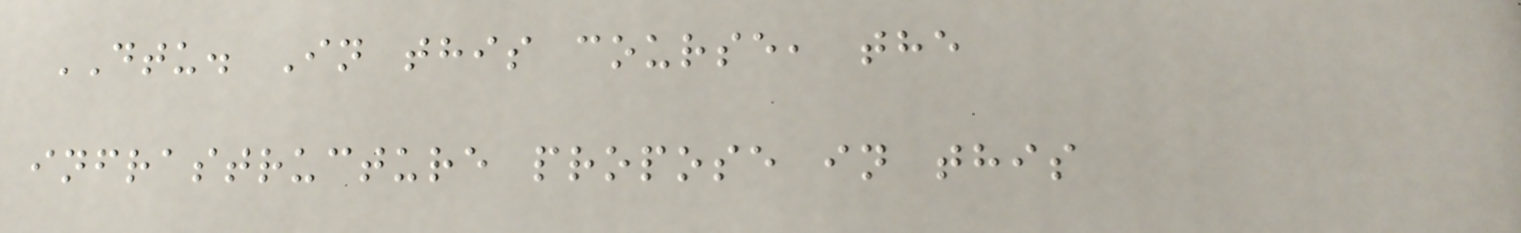DTU. In this course, the
infrastructure propose in this
